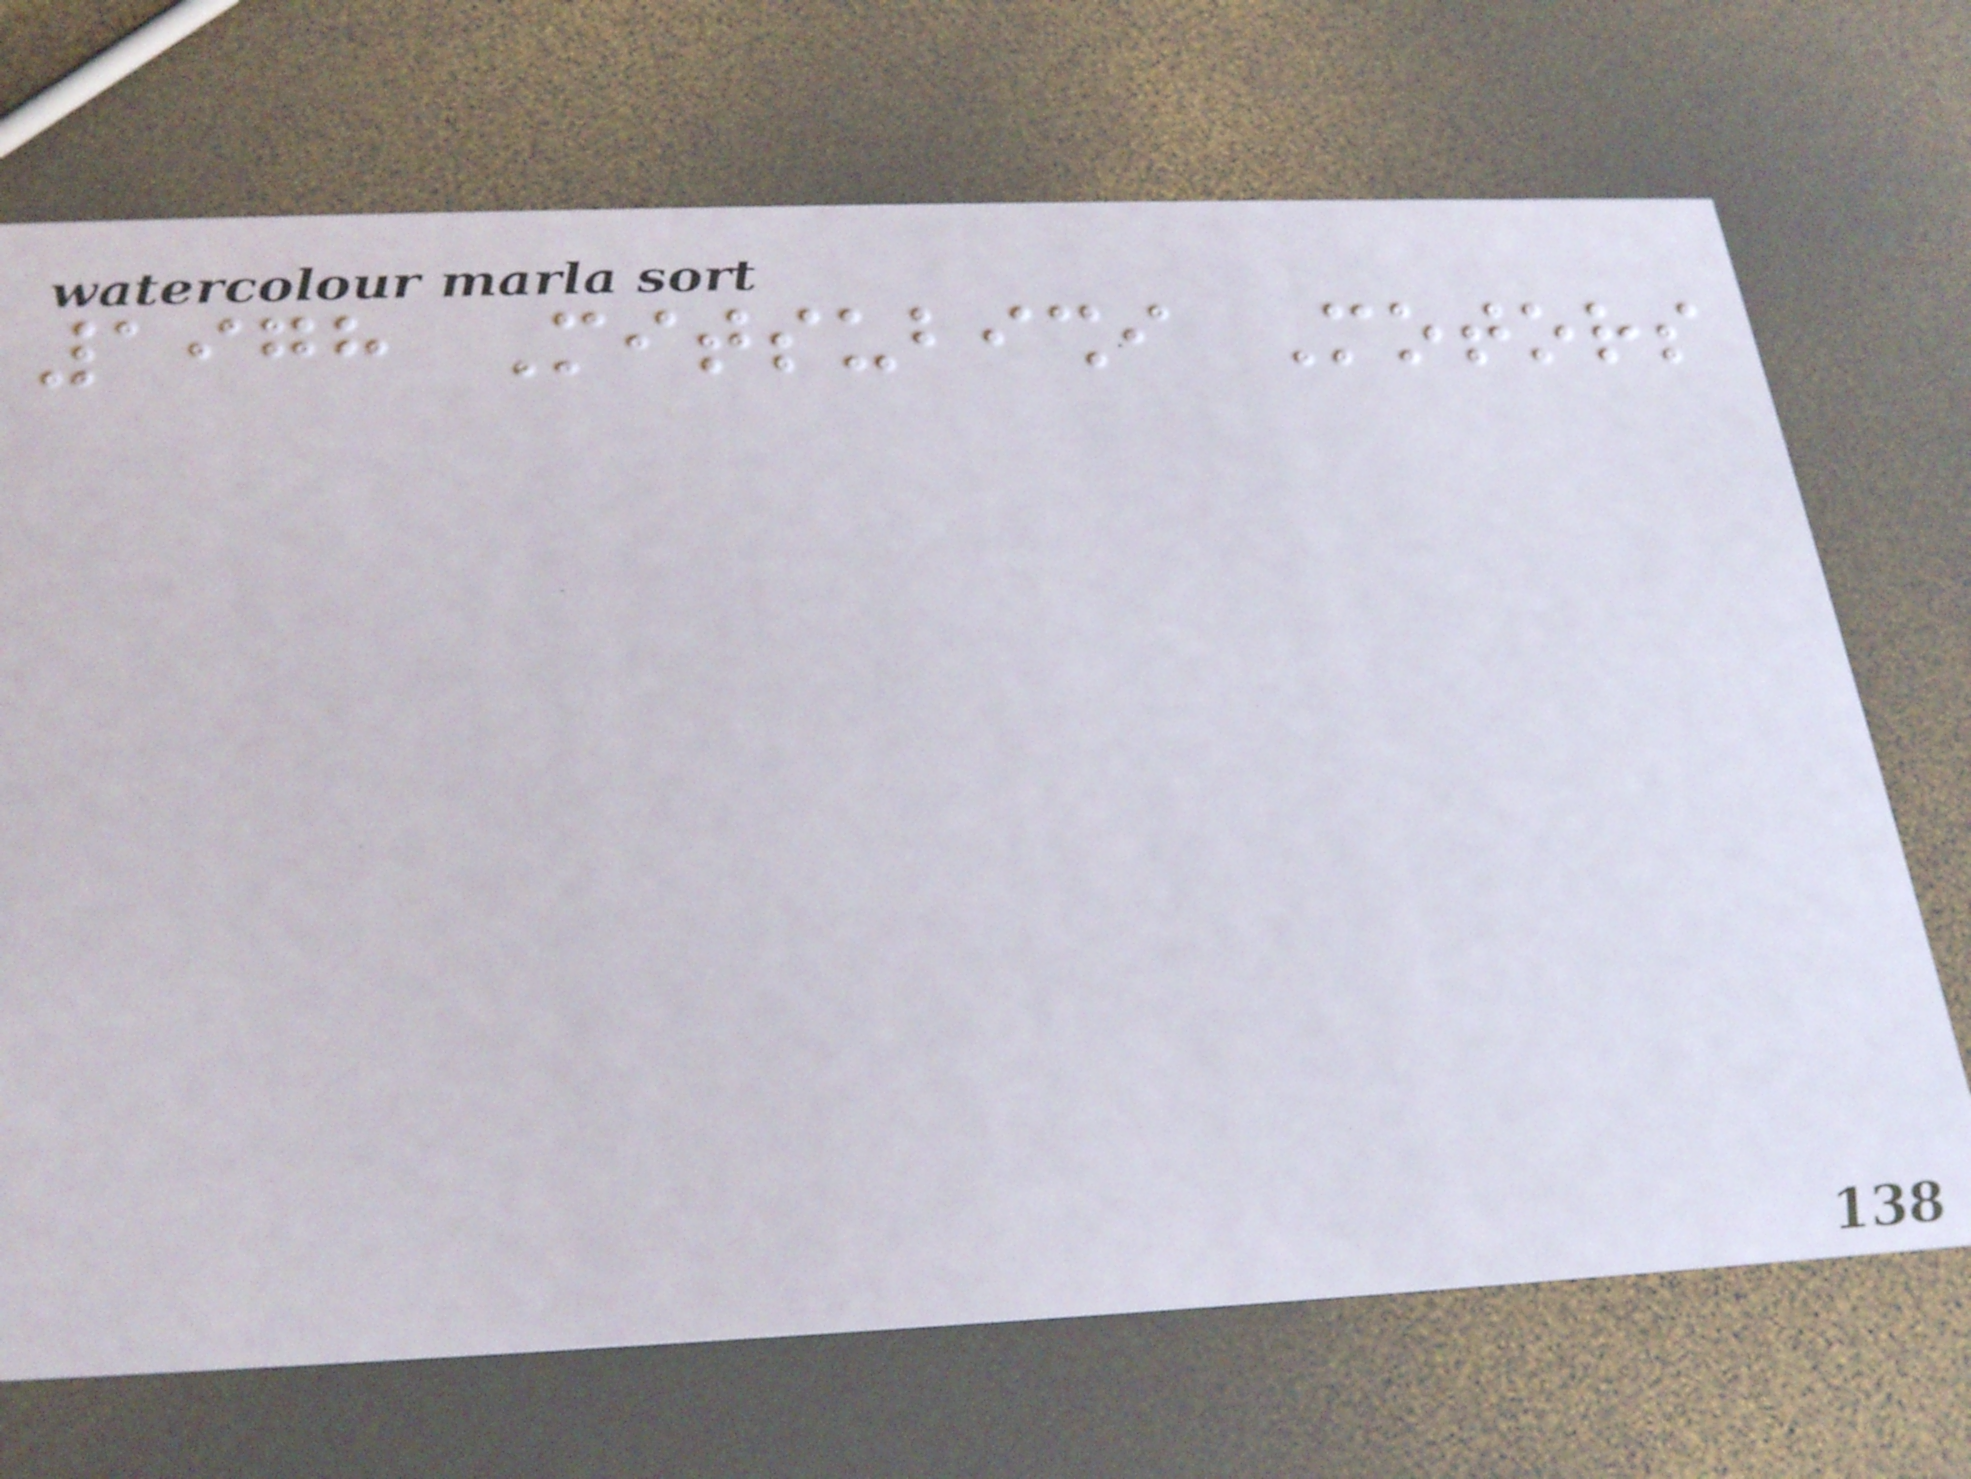1978 Mitsubishi Motors
